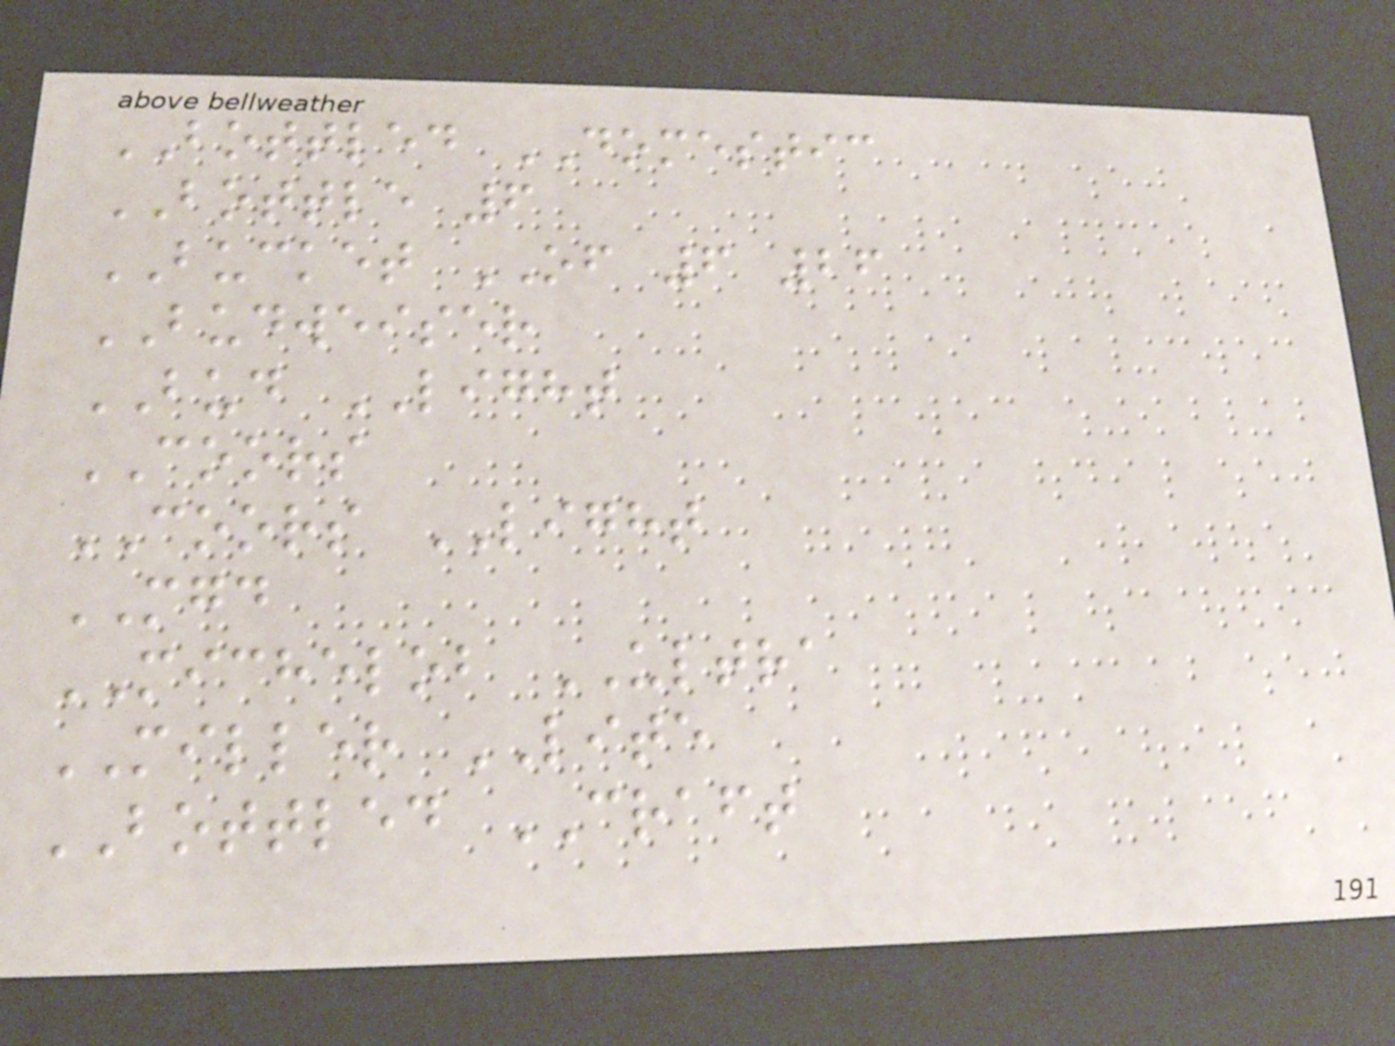BOTTLED DOMESTIC
BOTTLE 6
BUCKET OF 6 26
BUDWEISER
BUD LIGHT
COORS
COORS LIGHT
MGD
MICHELOB ULTRA
MILLER LITE
BOTTLED CRAFT
